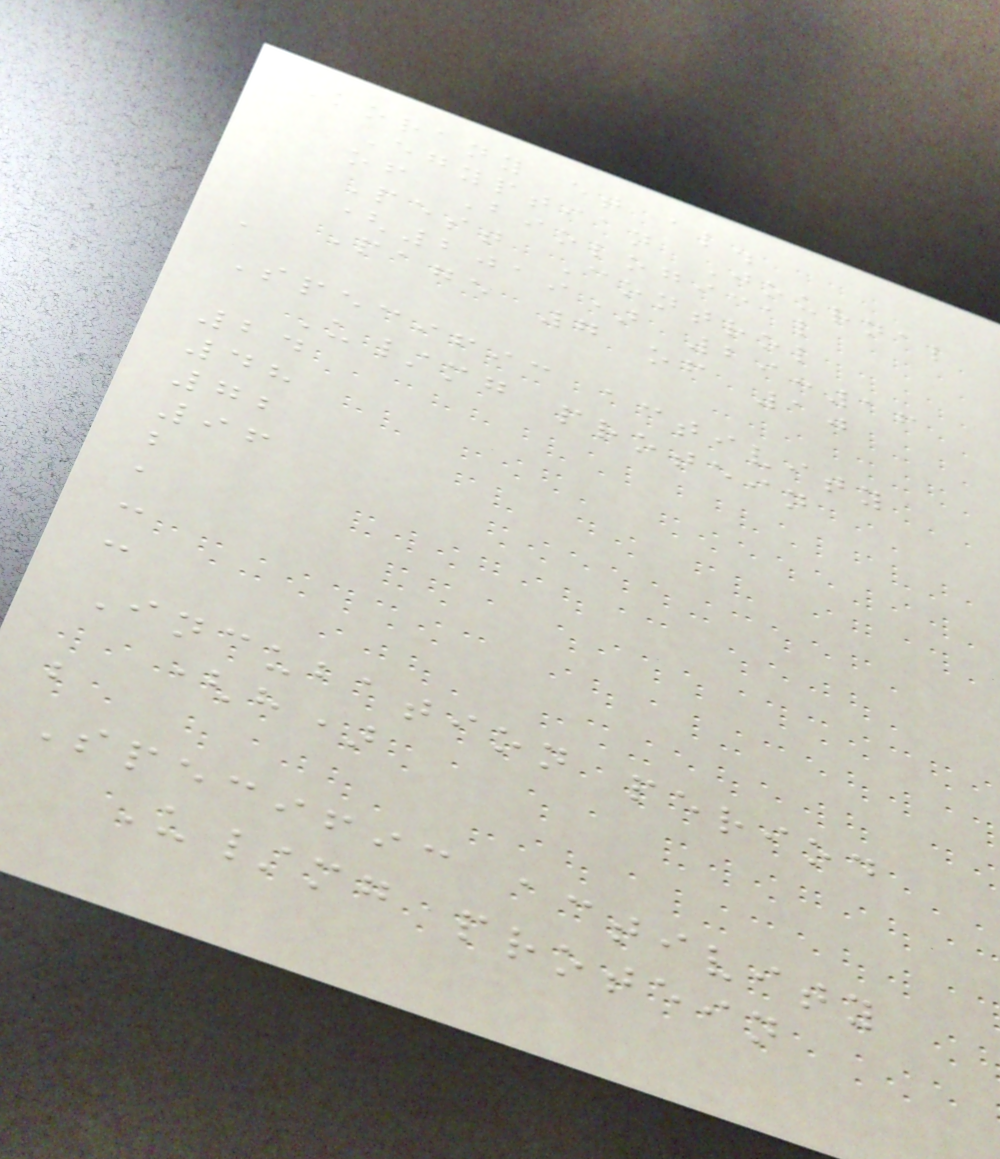Korany et al.
Egyptian Journal
of Biological
Pest Control
(2019) 29:16
Page 7 of 10
a
Specific activity
U/mg protein
24
48
72
96
b
a
c
c
Incubation period
(h)
b
Specific activity
U/mg protein
